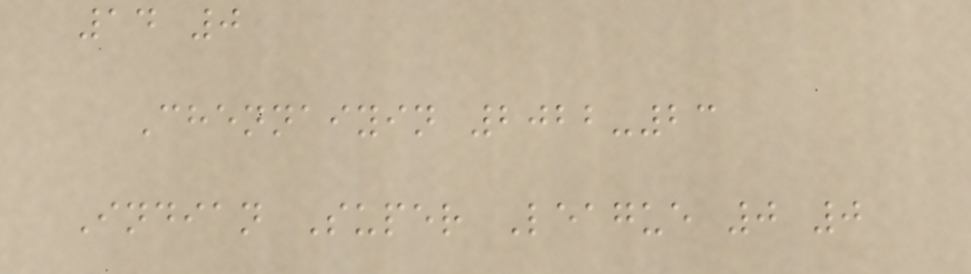14 0
Chennaiyin 2022-23
Indian Super League 0 0
